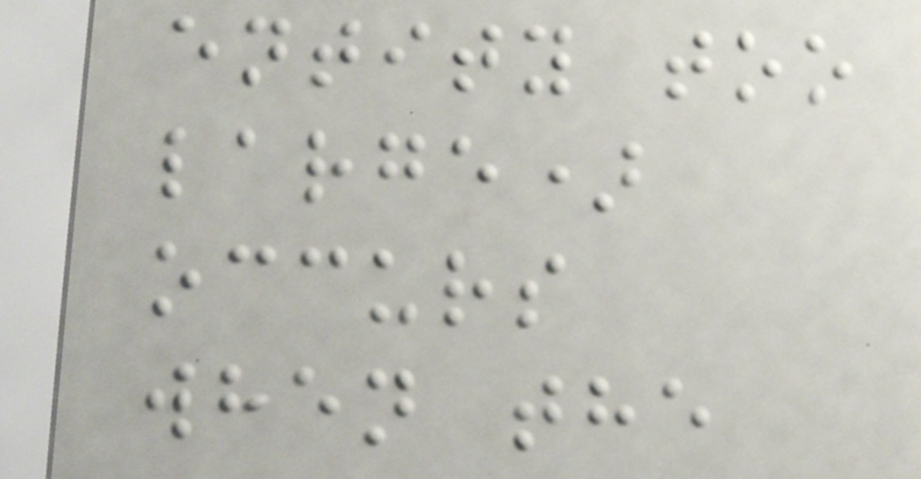entity too
large)
occurs
when the
